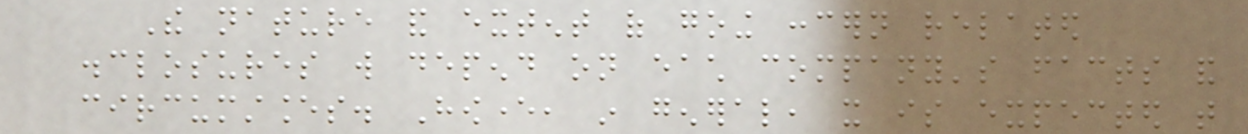The nature and extent of going concern related
disclosures will depend on each company's facts and
circumstances. However, in general, it is expected that
